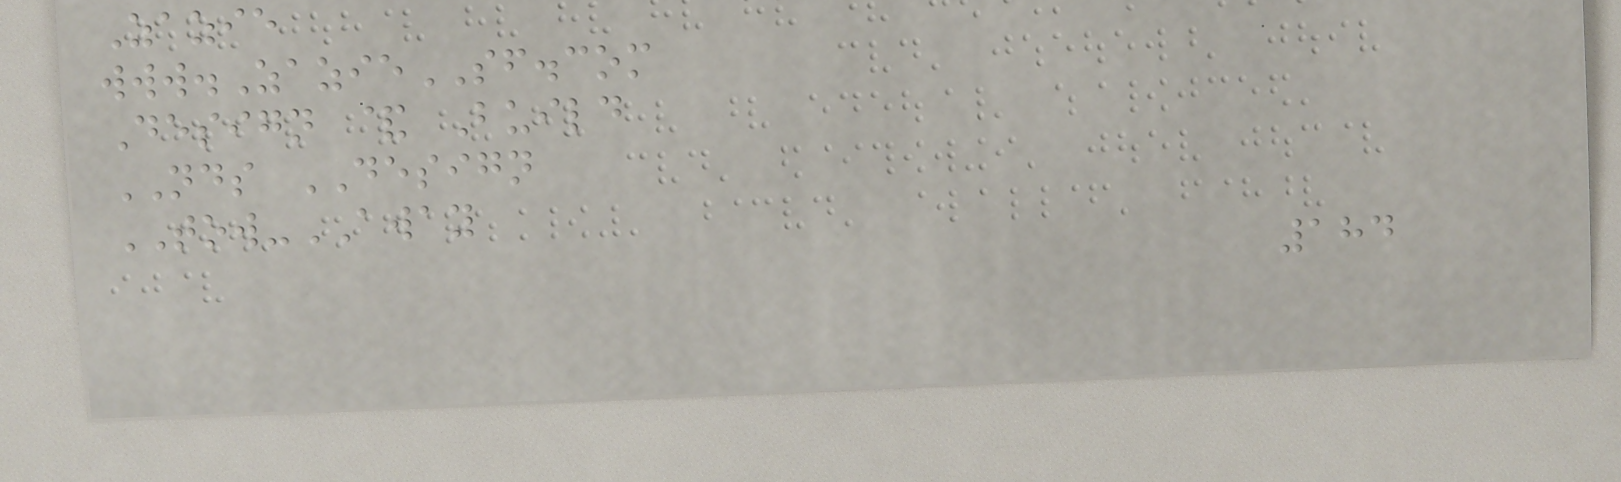Zazie
www.ZazieSF.com
Design & Build
NDS DESIGN
TOW-AWAY
184
